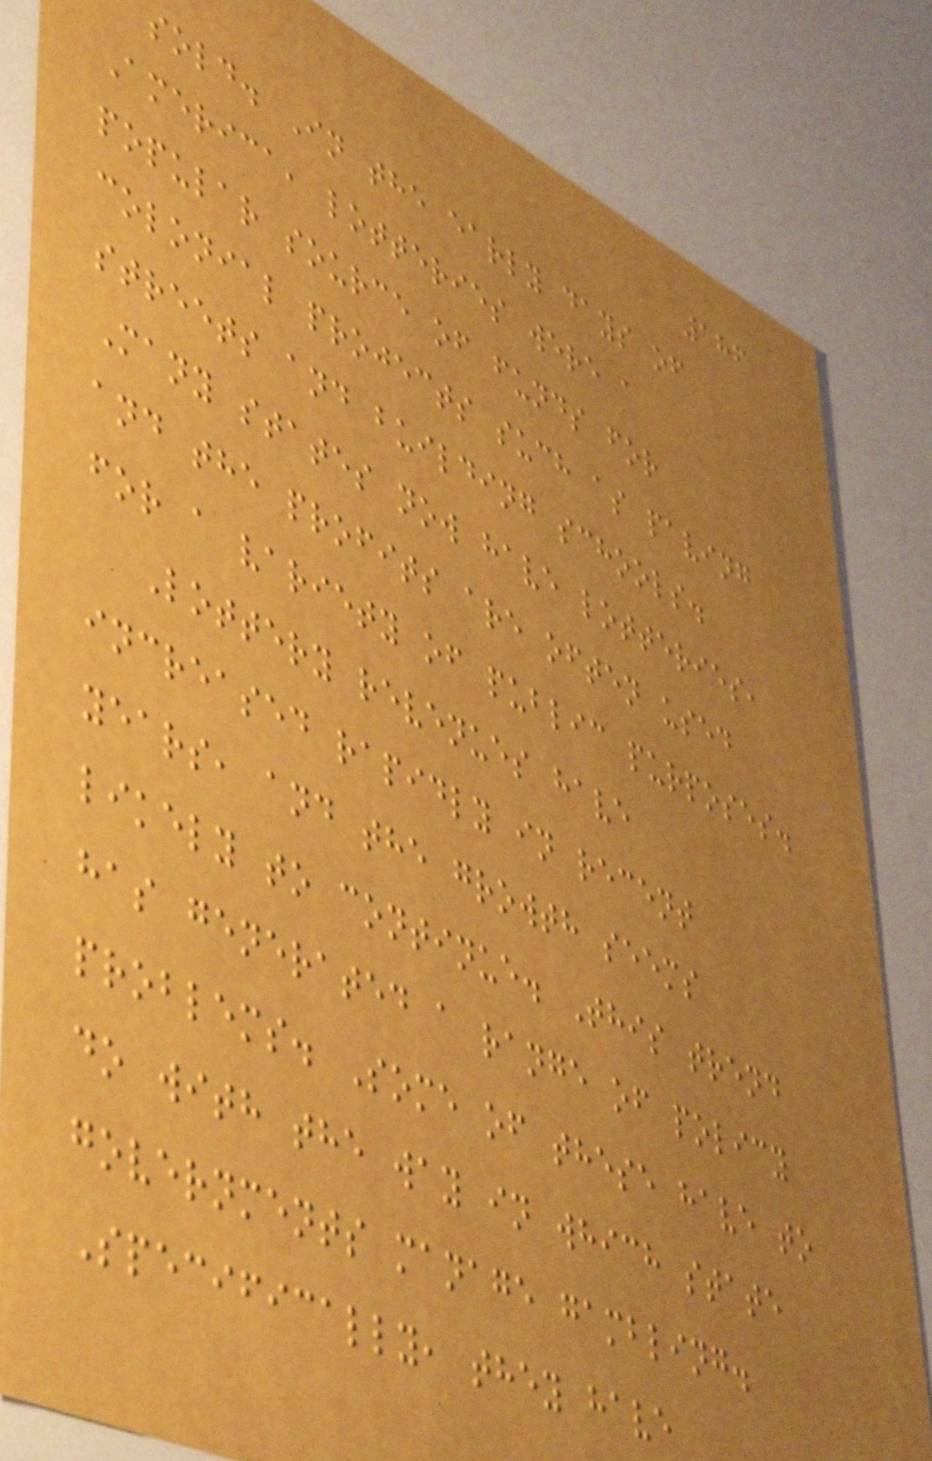186
sold. In the early days of
America, lotteries were a
popular source of funds for
colonial projects such as paving
streets and building schools.
Many states now have lotteries,
and the profits are often used
for a variety of public purposes.
Lottery revenues have
increased rapidly in recent
years, and the growth seems
likely to continue. This trend
has generated a range of policy
problems. Some of these have to
do with the way in which state
governments manage gambling.
Specifically, they have
